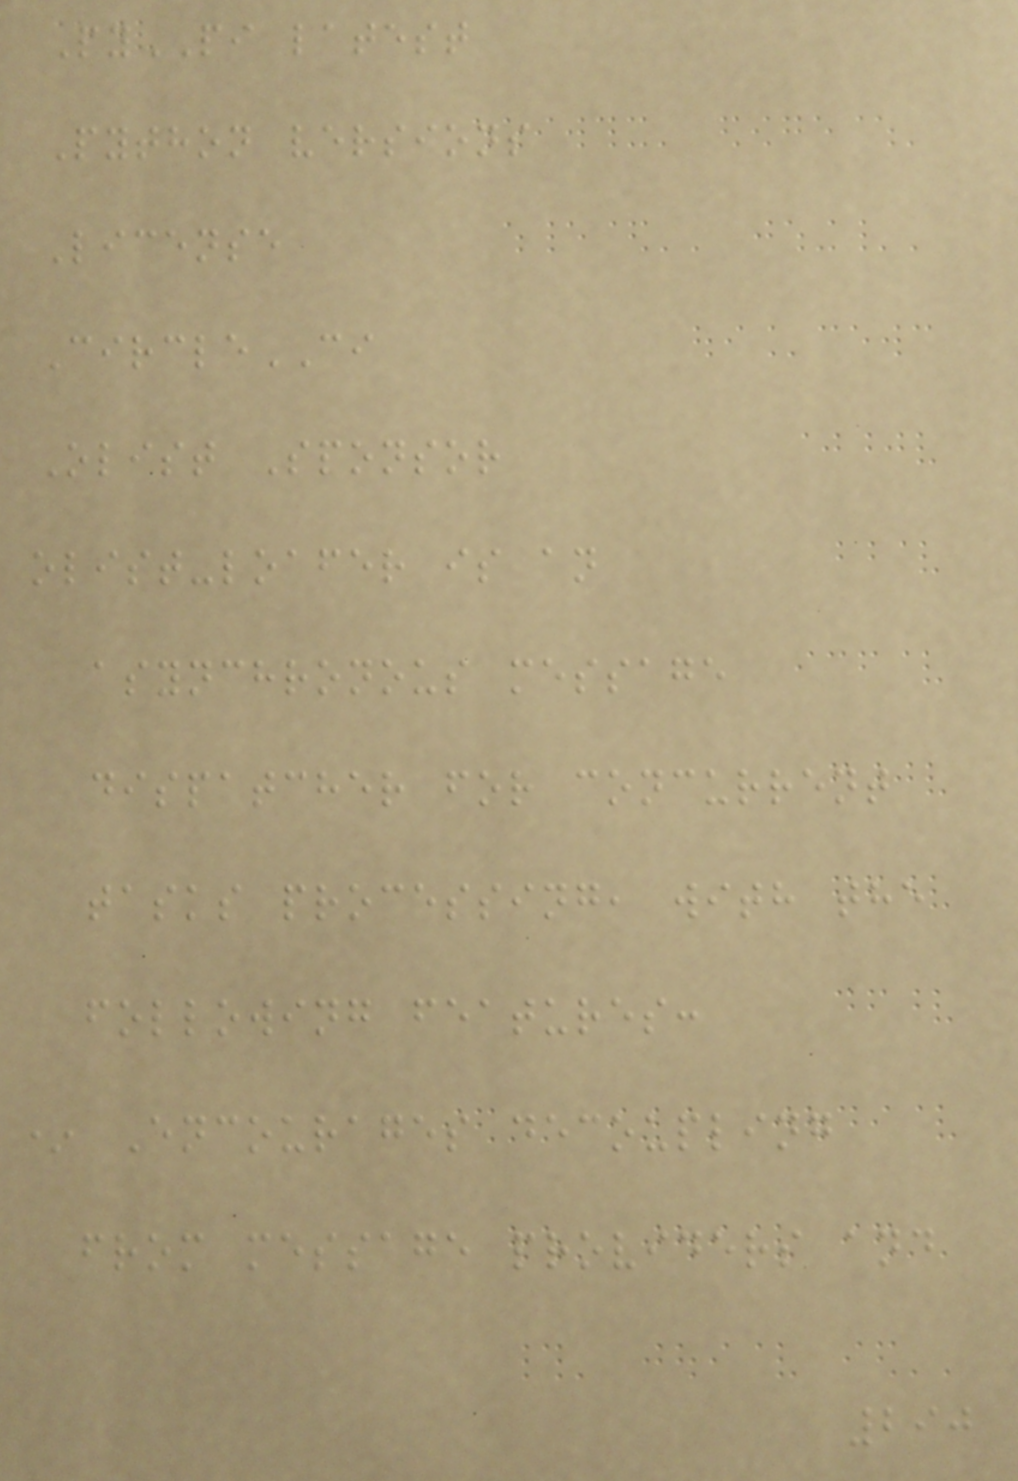PyPI latest
Python versions
License
CircleCI
Olist Sponsor
olist-loafer is an
asynchronous message
dispatcher for concurrent
tasks processing, with the
following features:
* Encourages decoupling
from message providers and
290
